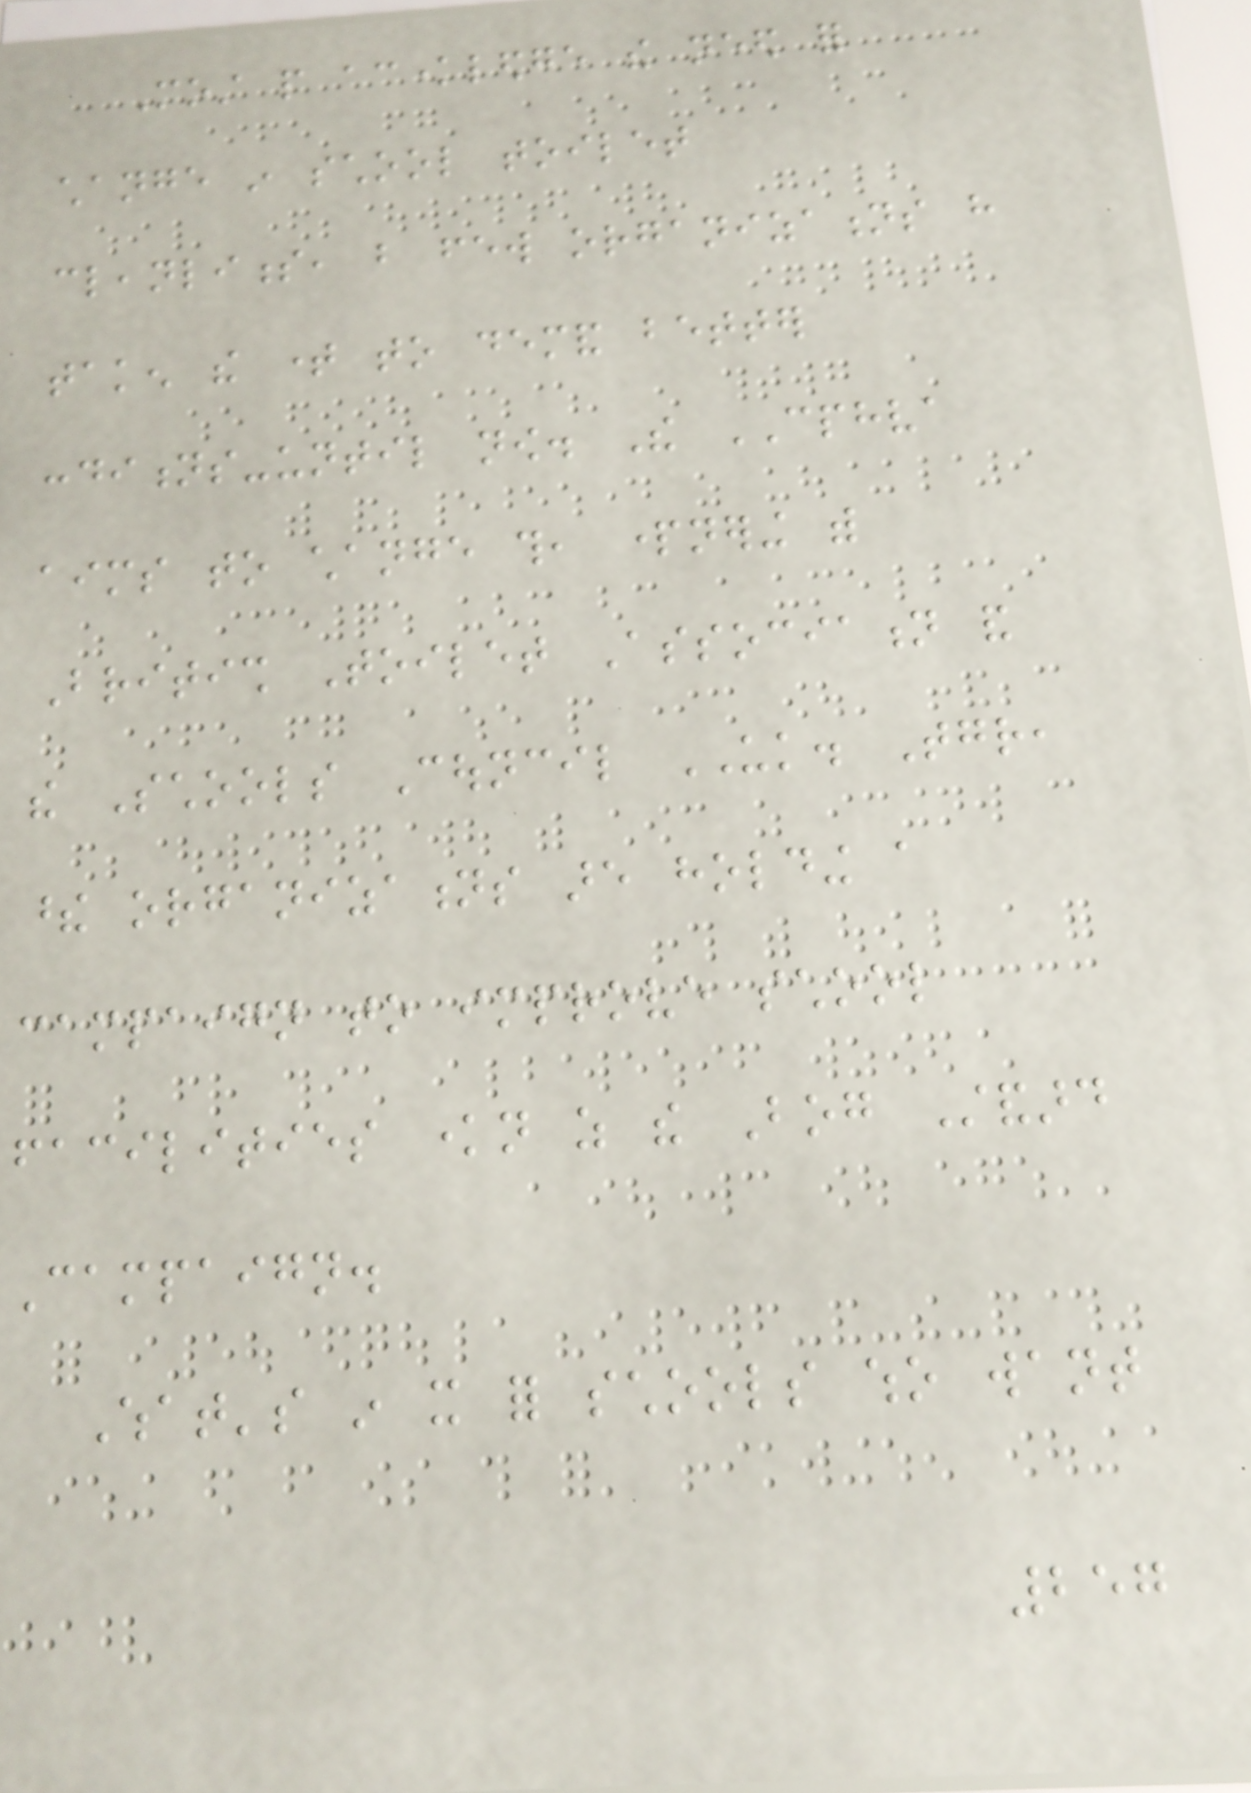Most people acknowledge the need for
change in school toilet
cleanliness, but few organizations have
taken the time to demand better
conditions-until now. The CPHVA
aims to change this, partnering with
British Toilet Association and
the Schools Council UK. Together,
these organizations are holding a
campaign to improve school
facilities known as the Bog Standard
Campaign.
What's in it for schools who want
257
